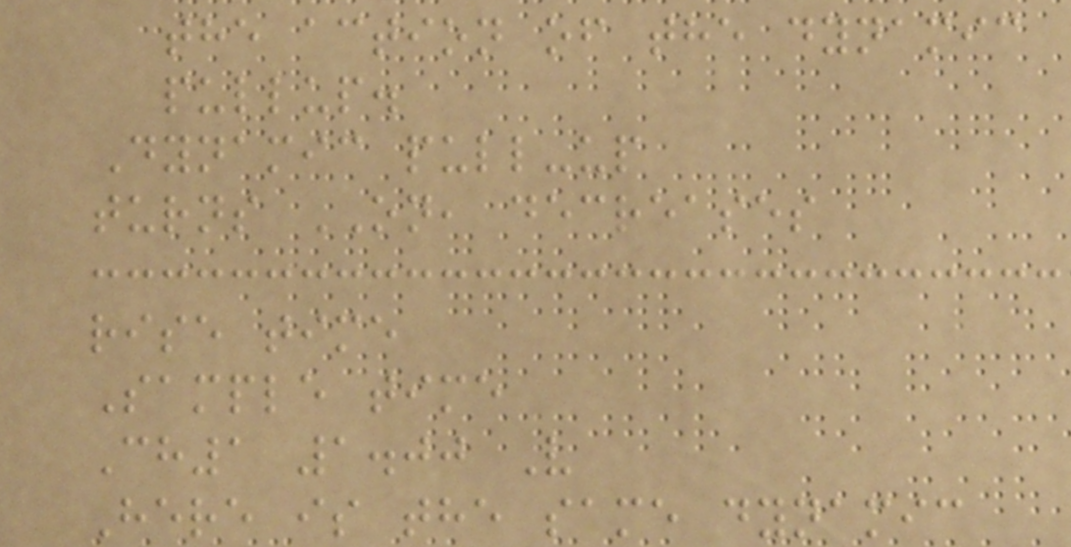the action of the dynamic
pullup.
Dynamic pull-up
turns ON, decreases
rise time
Sample time
Ch1 1.00 V
Here is the same dynamic
